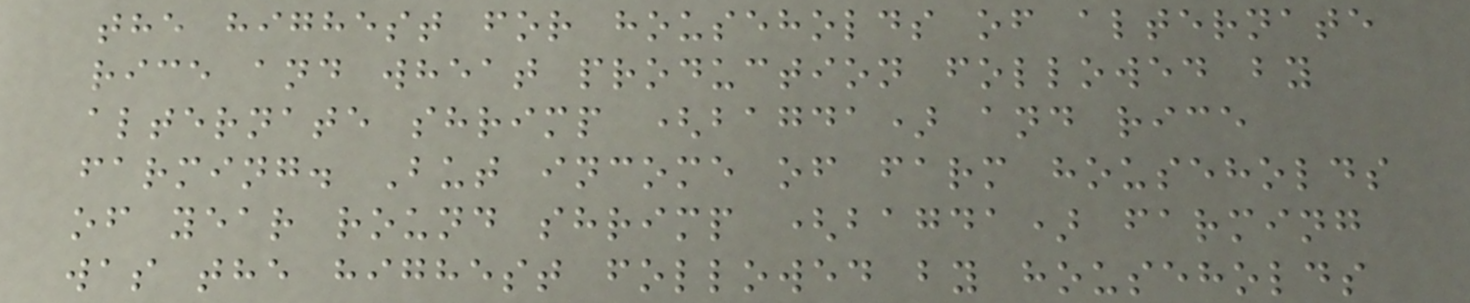the highest for households of alternate
rice and wheat production followed by
alternate shrimp (bagda) and rice
farming. But income of farm households
of year round shrimp (bagda) farming
was the highest followed by households
